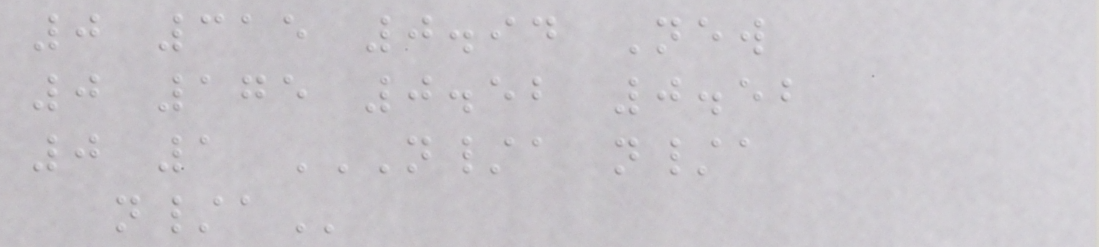0 315 0.94 New
0 175 0.52 0.52
0 1 N/A N/A
N/A
